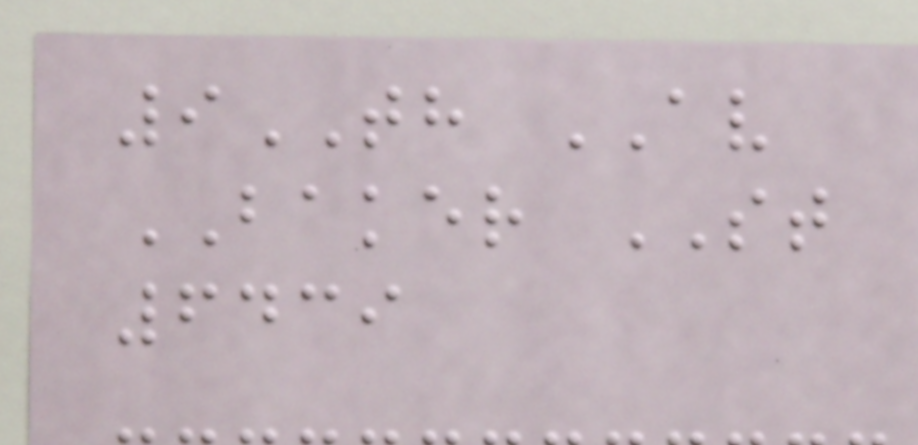9TH AV
BAKER ST
6439
